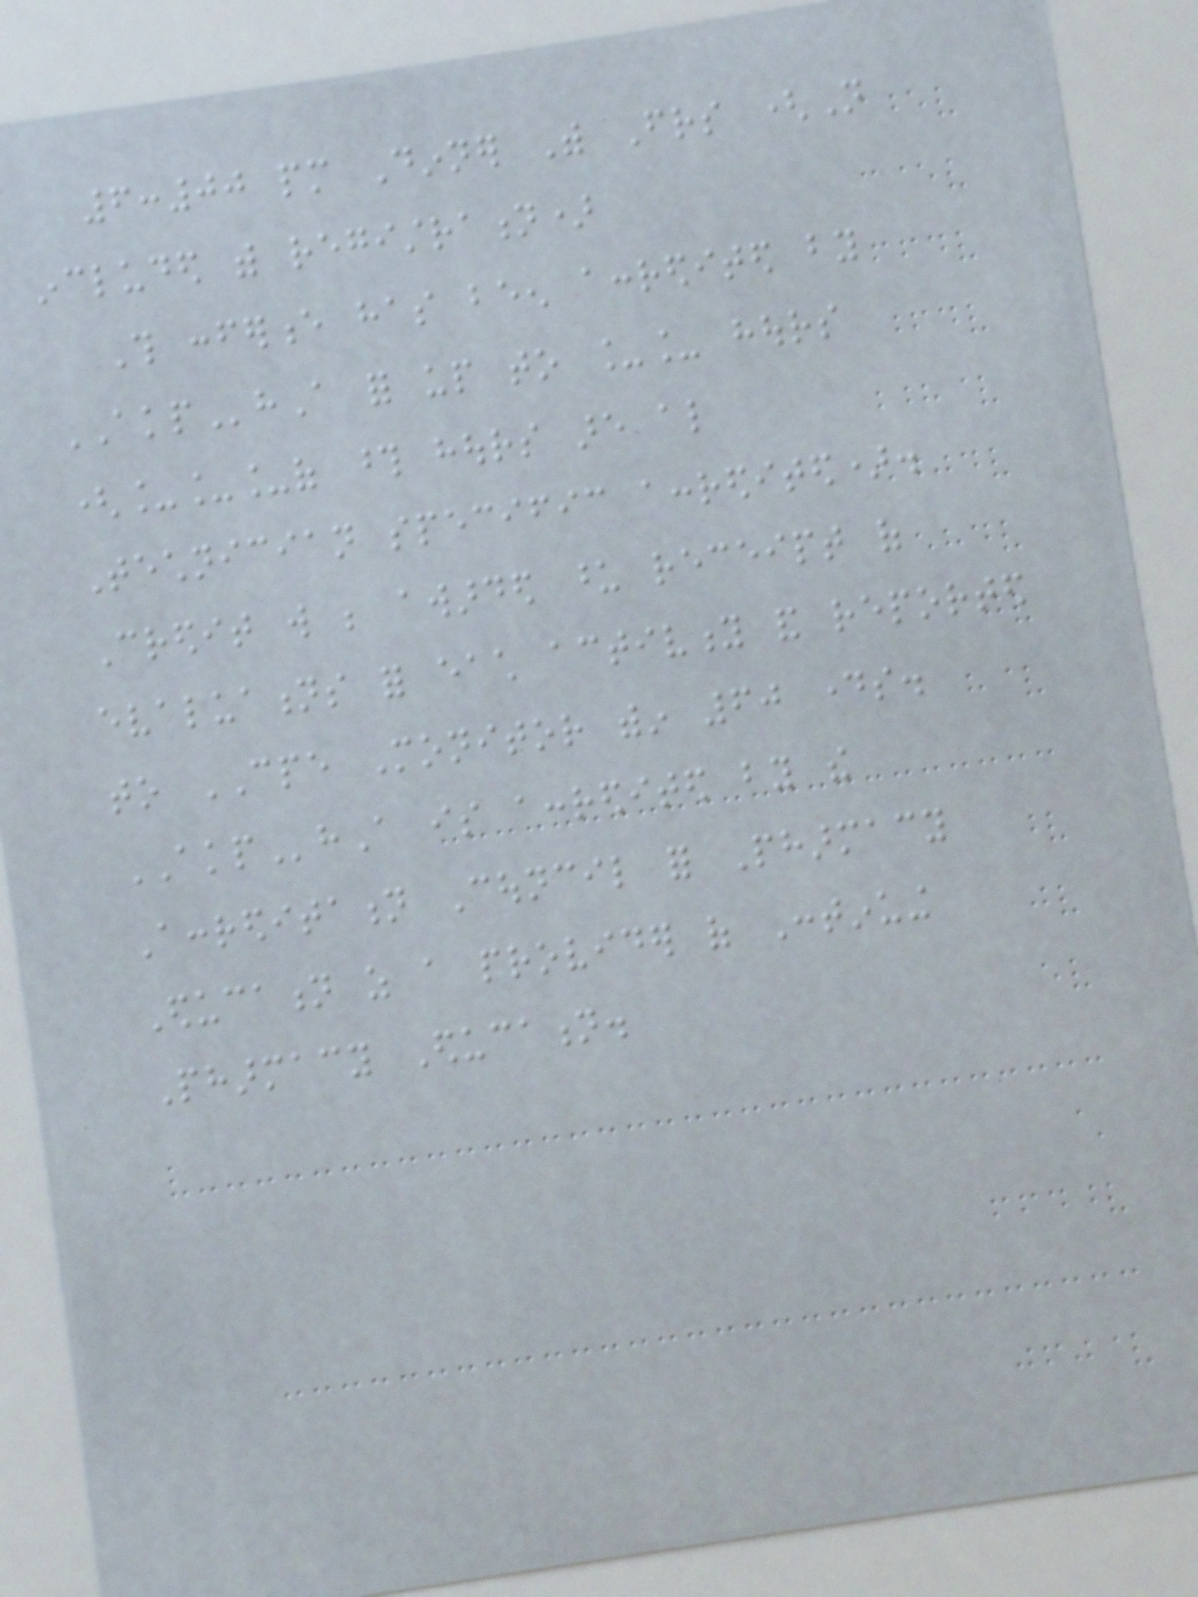6:00 pm Dinner With Friends (Not
included with registration)
This conference has been accredited by
AKPhA for up to __ hours
(___of those hours are also
Technician specific accredited).
Credit will be awarded upon receipt of
evaluations for each activity and reported
to CPE Monitor within 60 days.
AKPhA is accredited by the
Accreditation Council for Pharmacy
Education as a provider of Continuing
Pharmacy Education.
